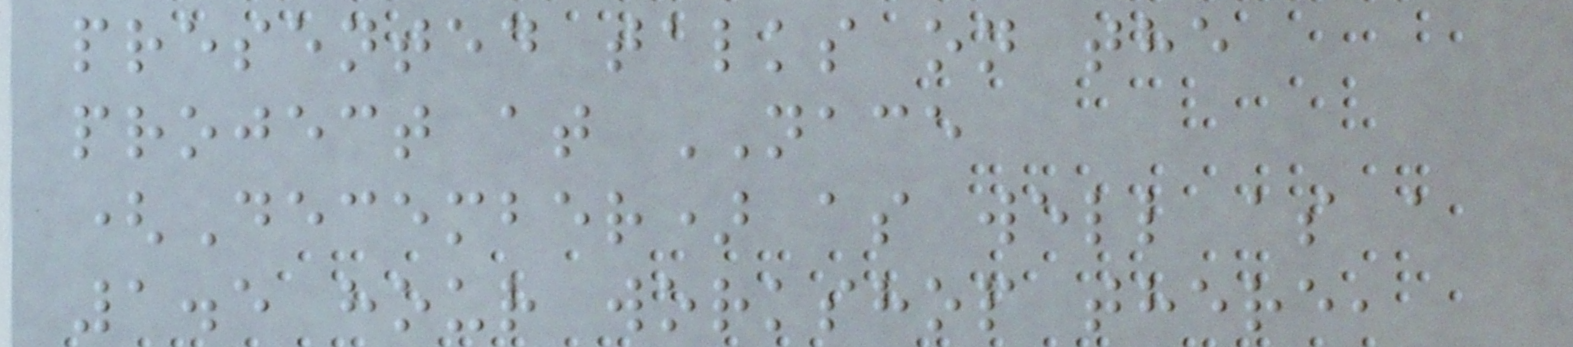presented talks on the
project at NACE
(December) as well as a
1.5 hour workshop there,
